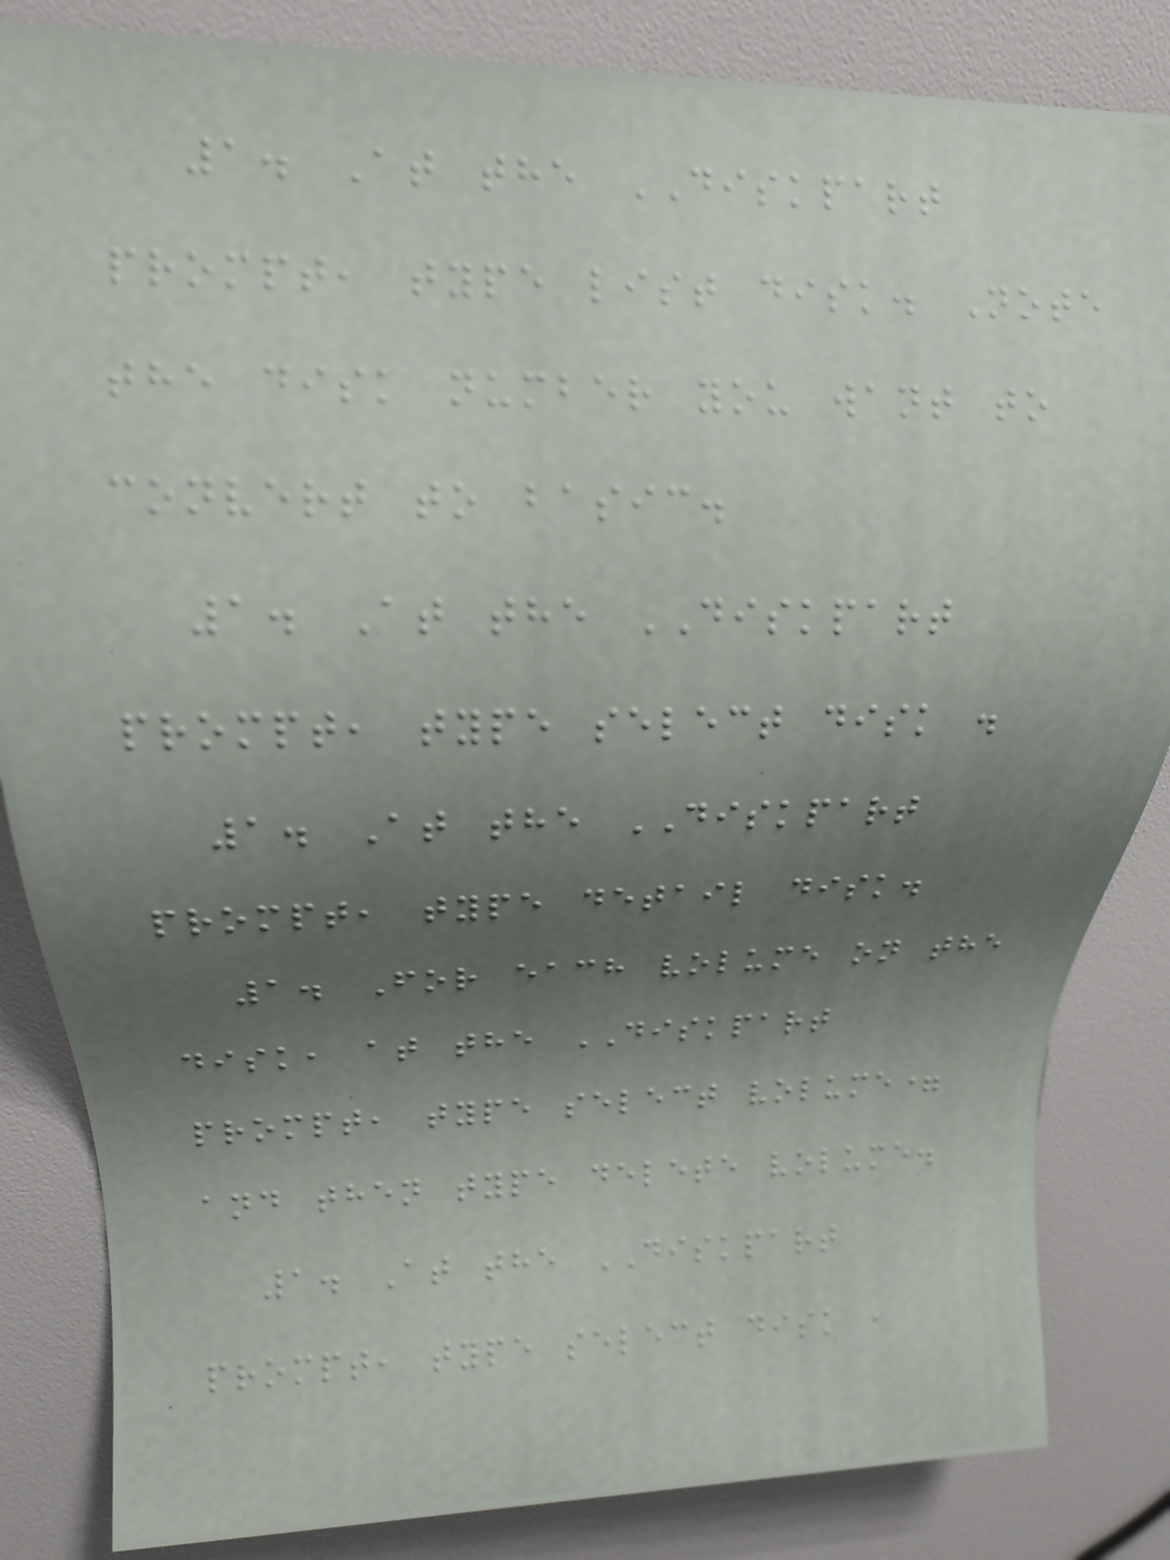1. At the DISKPART
prompt, type list disk. Note
the disk number you want to
convert to basic.
1. At the DISKPART
prompt, type select disk .
1. At the DISKPART
prompt, type detail disk.
1. For each volume on the
disk, at the DISKPART
prompt, type select volume=
and then type delete volume.
1. At the DISKPART
prompt, type select disk ,
